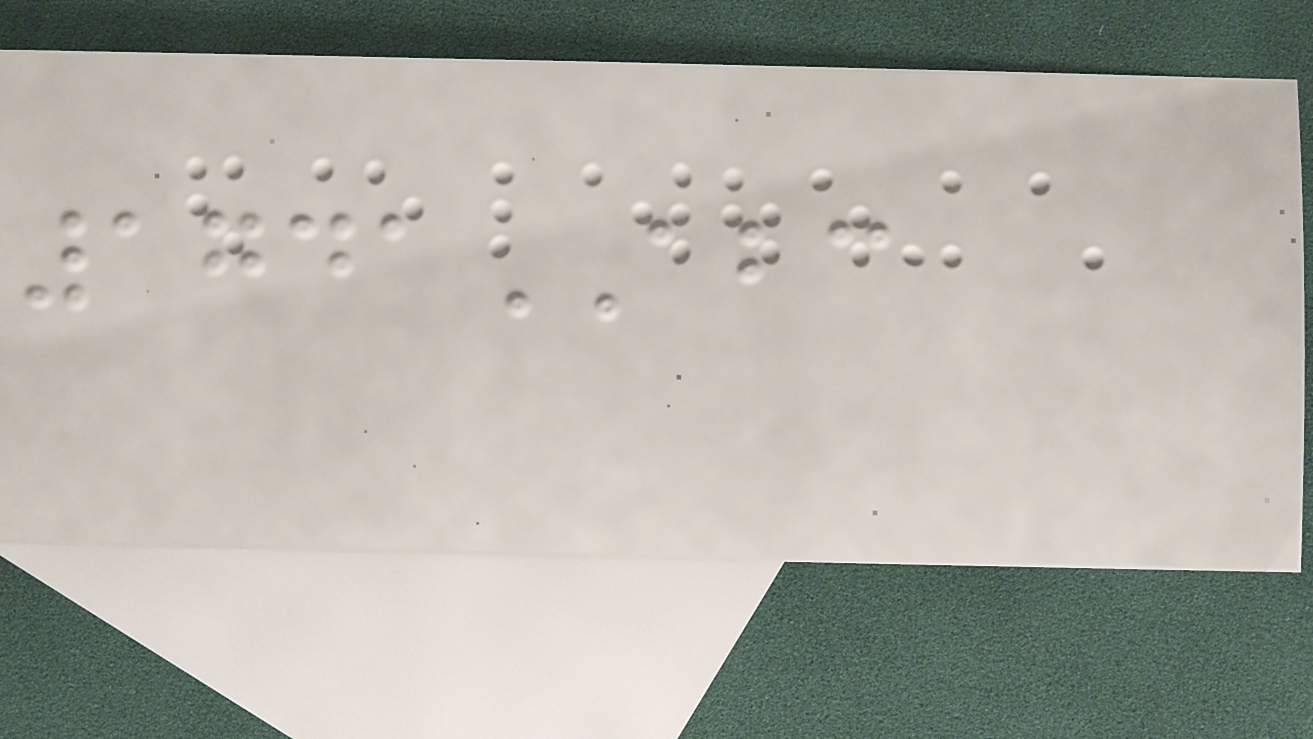1741ABC
